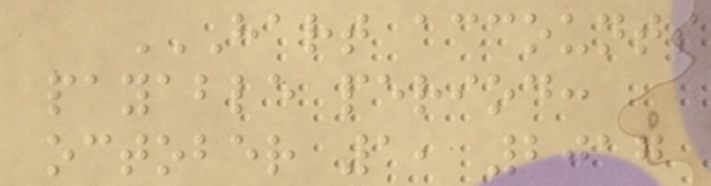HART ACCOUNTS
PAYABLE PERIOD:
OCTOBER 1, 2017
